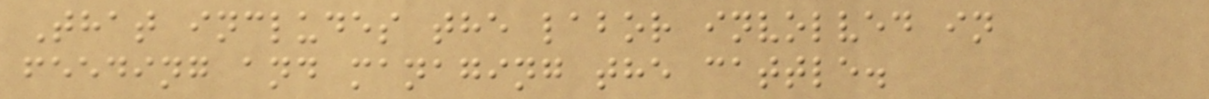That includes the labor involved in
feeding and managing the cattle.
